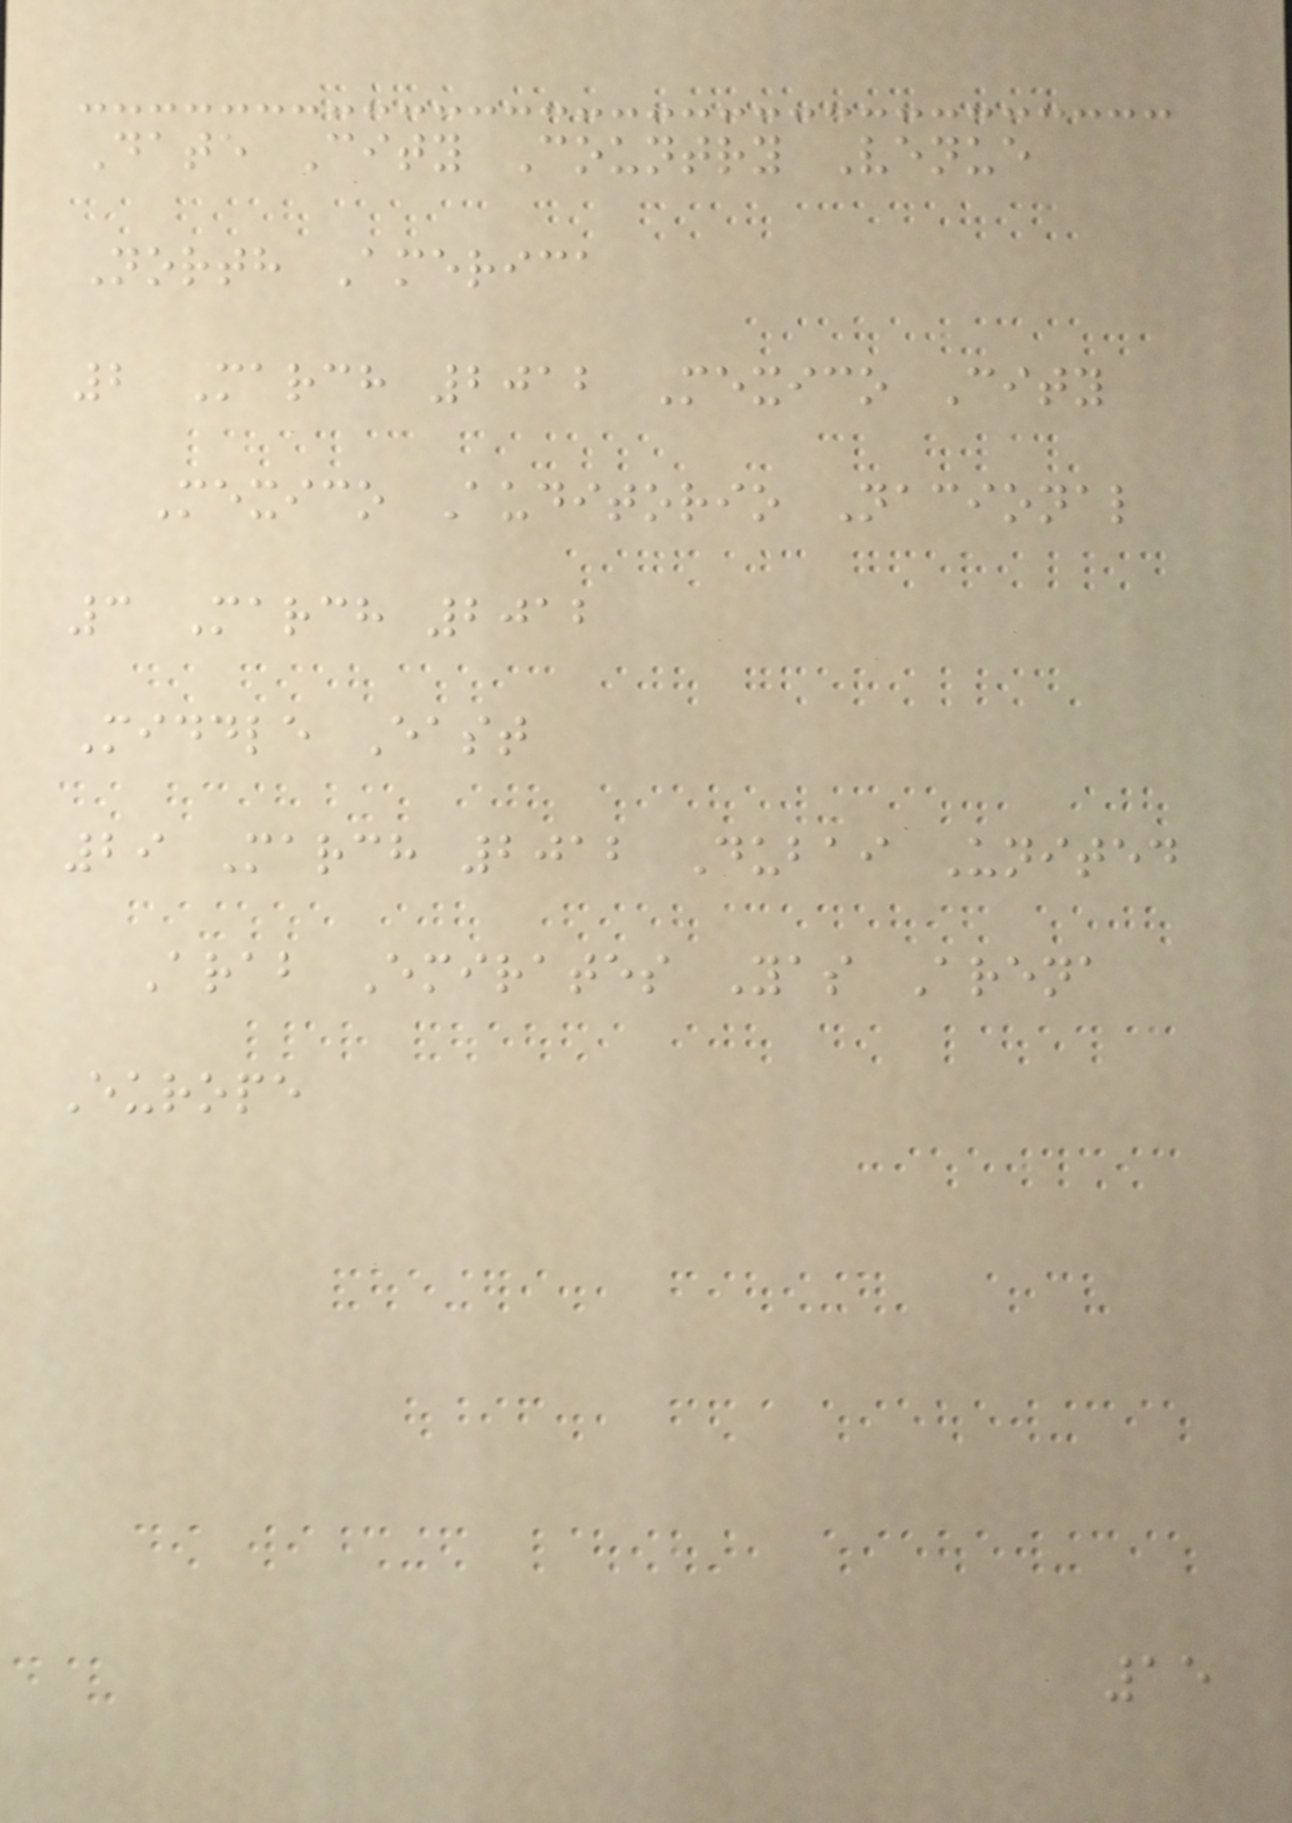Date City Country Venue
North America
2 March 2012 Mexico City
Mexico Auditorio Nacional
3 March 2012
Middle East
29 March 2012 Dubai United
Arab Emirates Yas Arena
Europe
15
